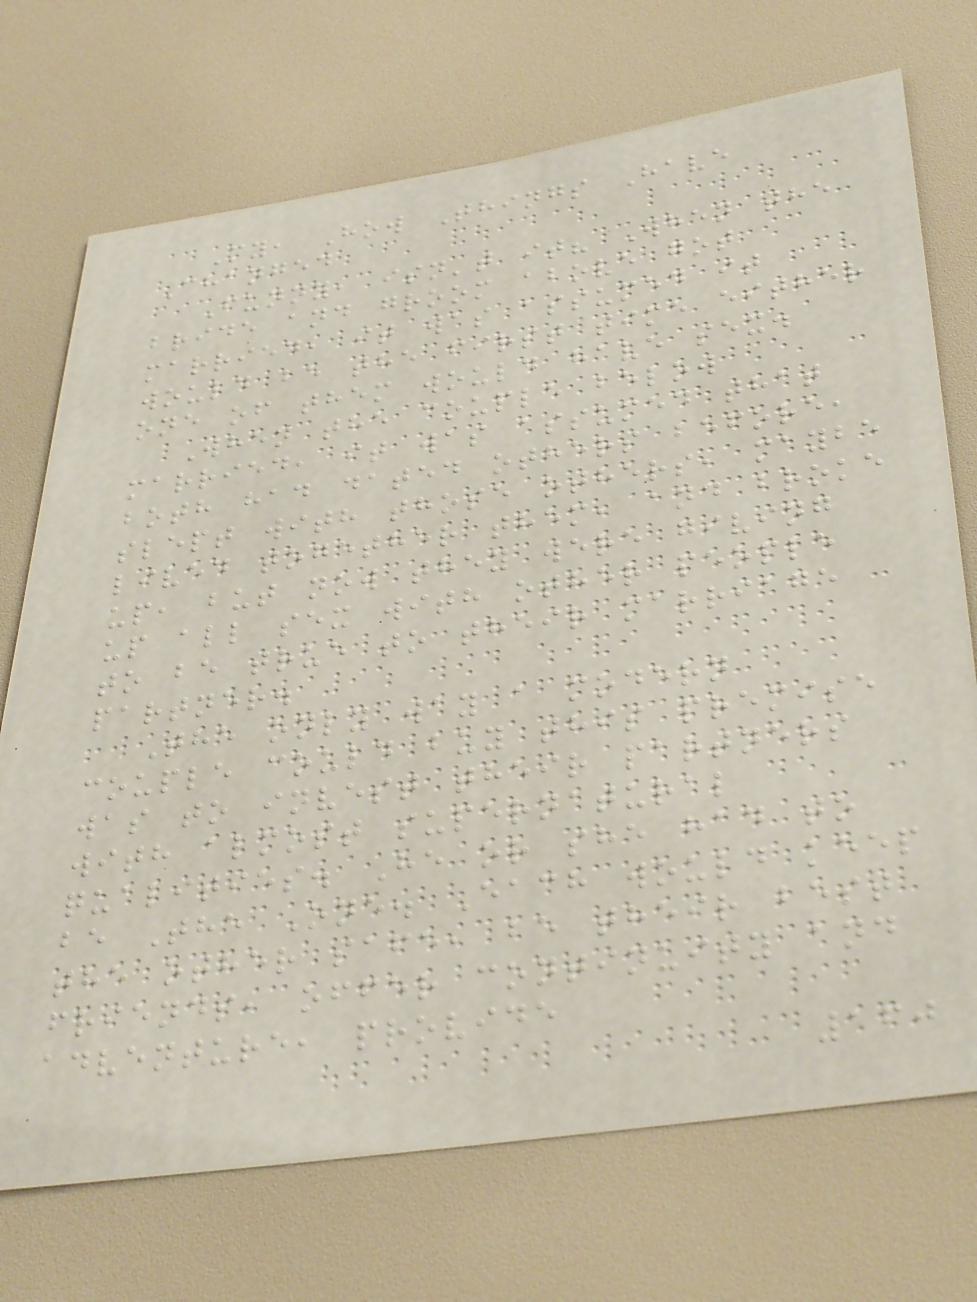My, How Things Have
Changed
Funny, isn't it? When the
bride and groom above got
married, it was assumed it
would be the first time either
one of them would have sex.
When the couple below
married, it was assumed that
both had dated others before,
slept with those others, maybe
lived together them, and broke
up, but now they were giving
up all sex with other people
to be true to their marriage
partner.
The only way a modern
couple could buy this premise
was to invest their partners
with almost supernatural
qualities. He or she had to
be The One. Each would keep
the other safe, be their best
friends, offer continuity and
adventure, provide
160
